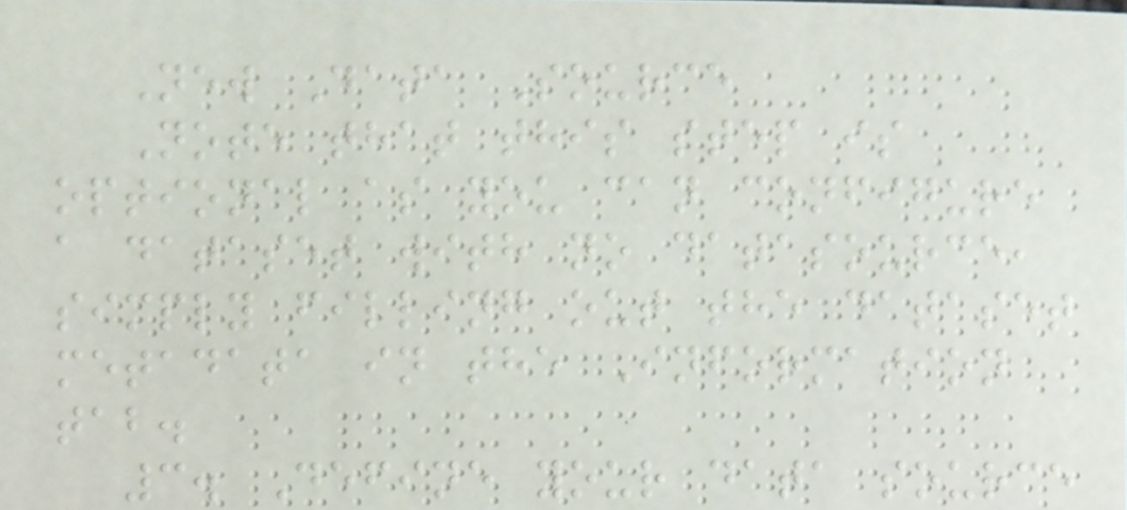New Data Source
Note that this step is
optional as you can configure
a dataset with no datasource,
simply filling out the dataset
metadata in the Information
tab.
3. Define your data source
